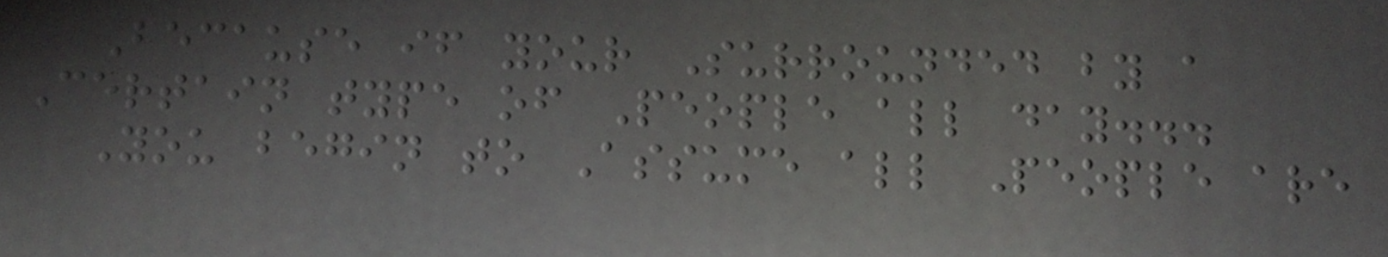Because if your Surrounded by a
Certain type of People all day...
You begin to Assume all People are
